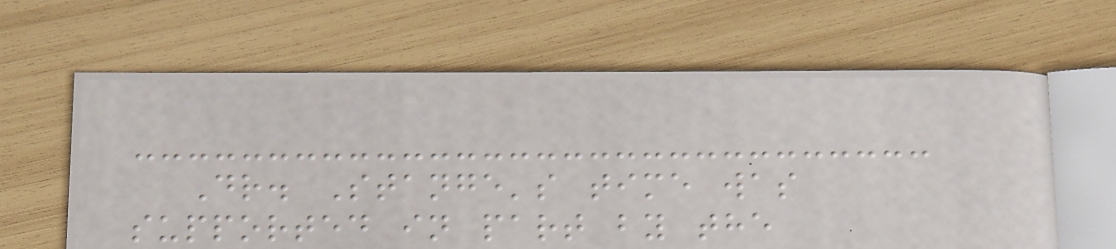Dr. Stange's time was
supported in part by the
